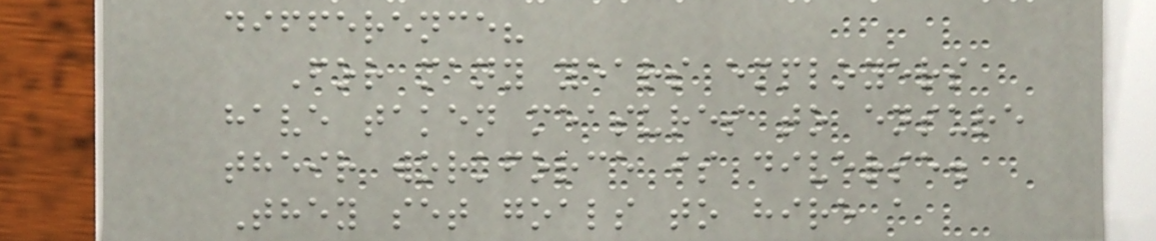difference?
For many years employers
have taken measures to ensure
their workforce is diverse.
They set goals to hire a
